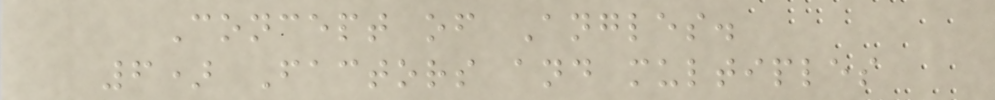Concept of Angles.
6) Factors and multiples
